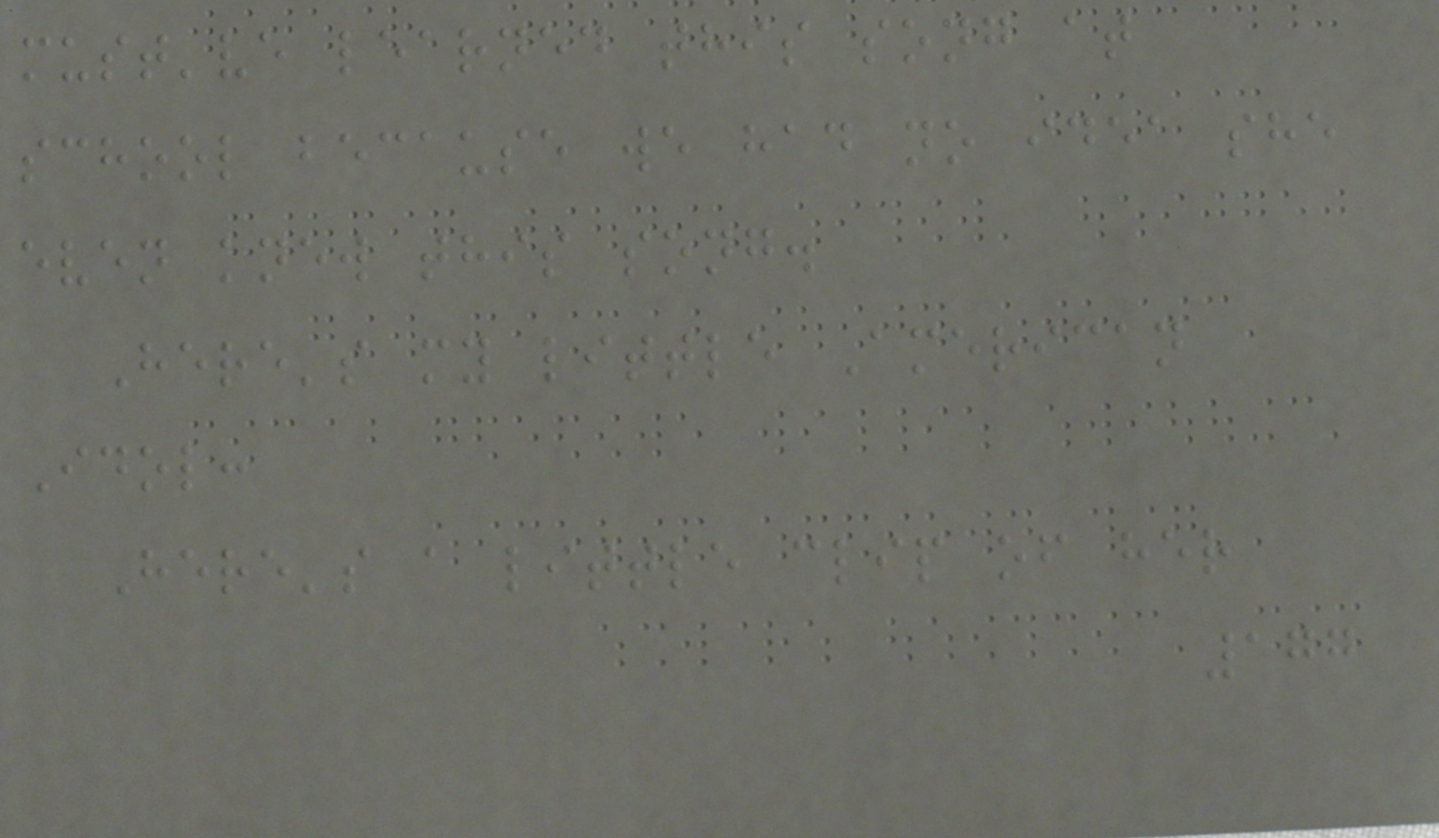must've learned this song at
school because we had no idea she
even knew this song.
Here's my little American
Idol:
Here's a little clip of her
177
